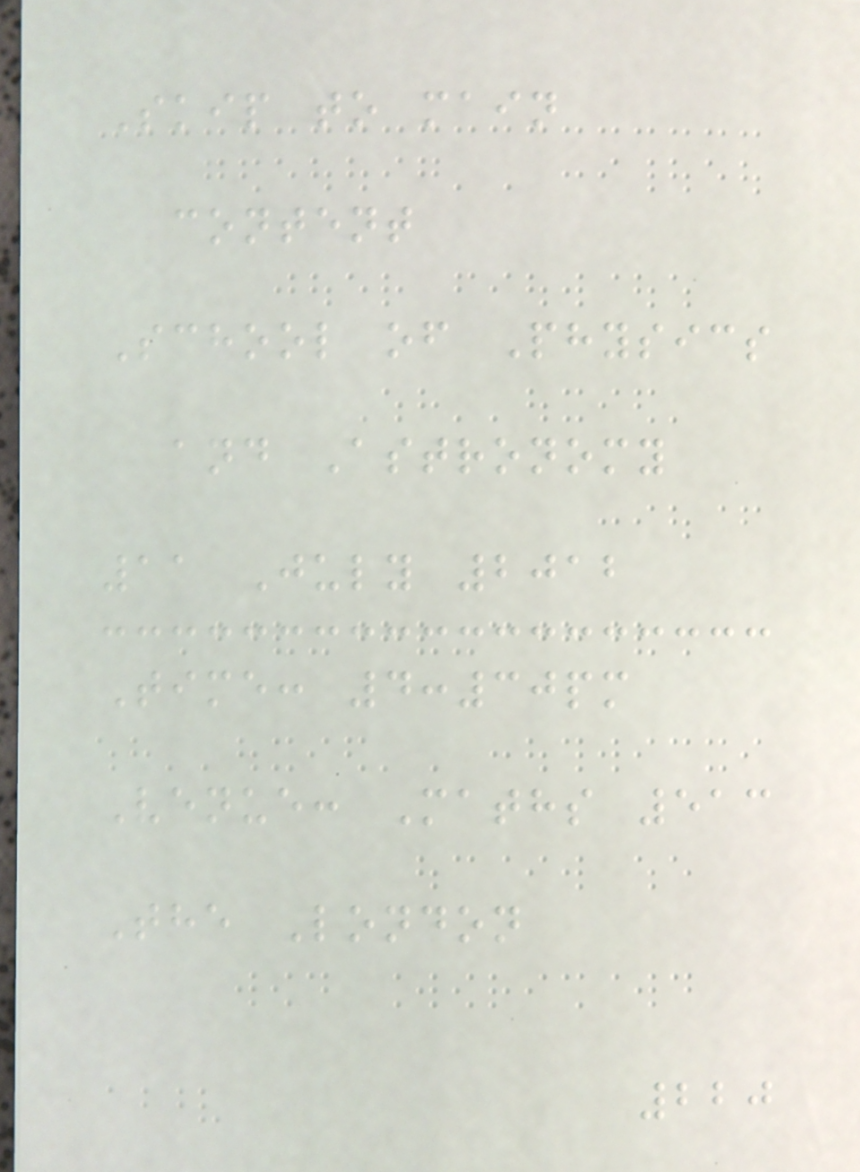Skip to main
content
School of Physics
and Astronomy
11 July 2012
Time: 4:30pm
Venue: Maths 513
The London
220
